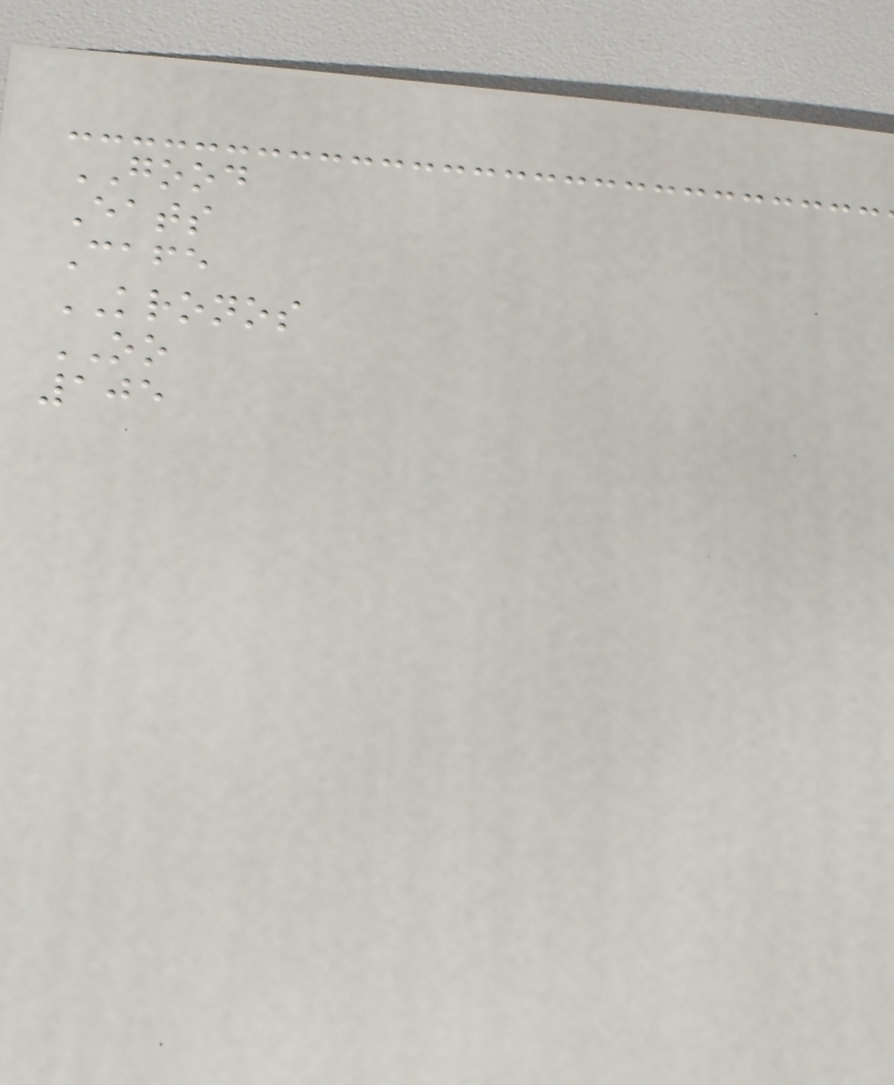GOOD
Eats
Cafe
KRONOS
OO
105
